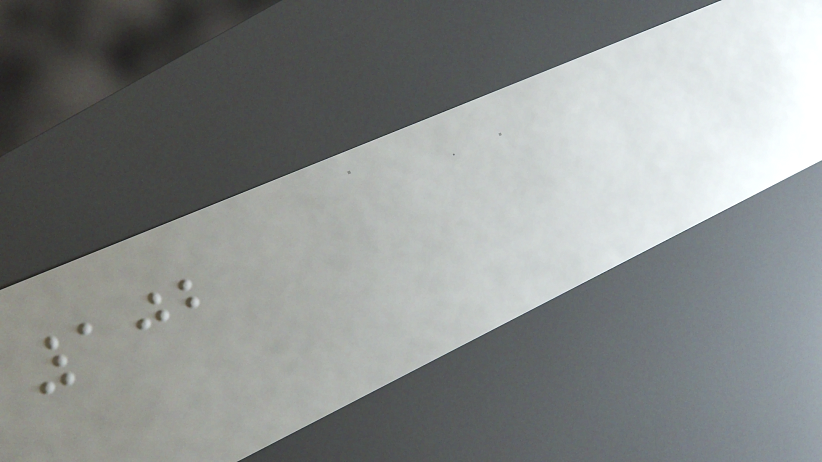102
